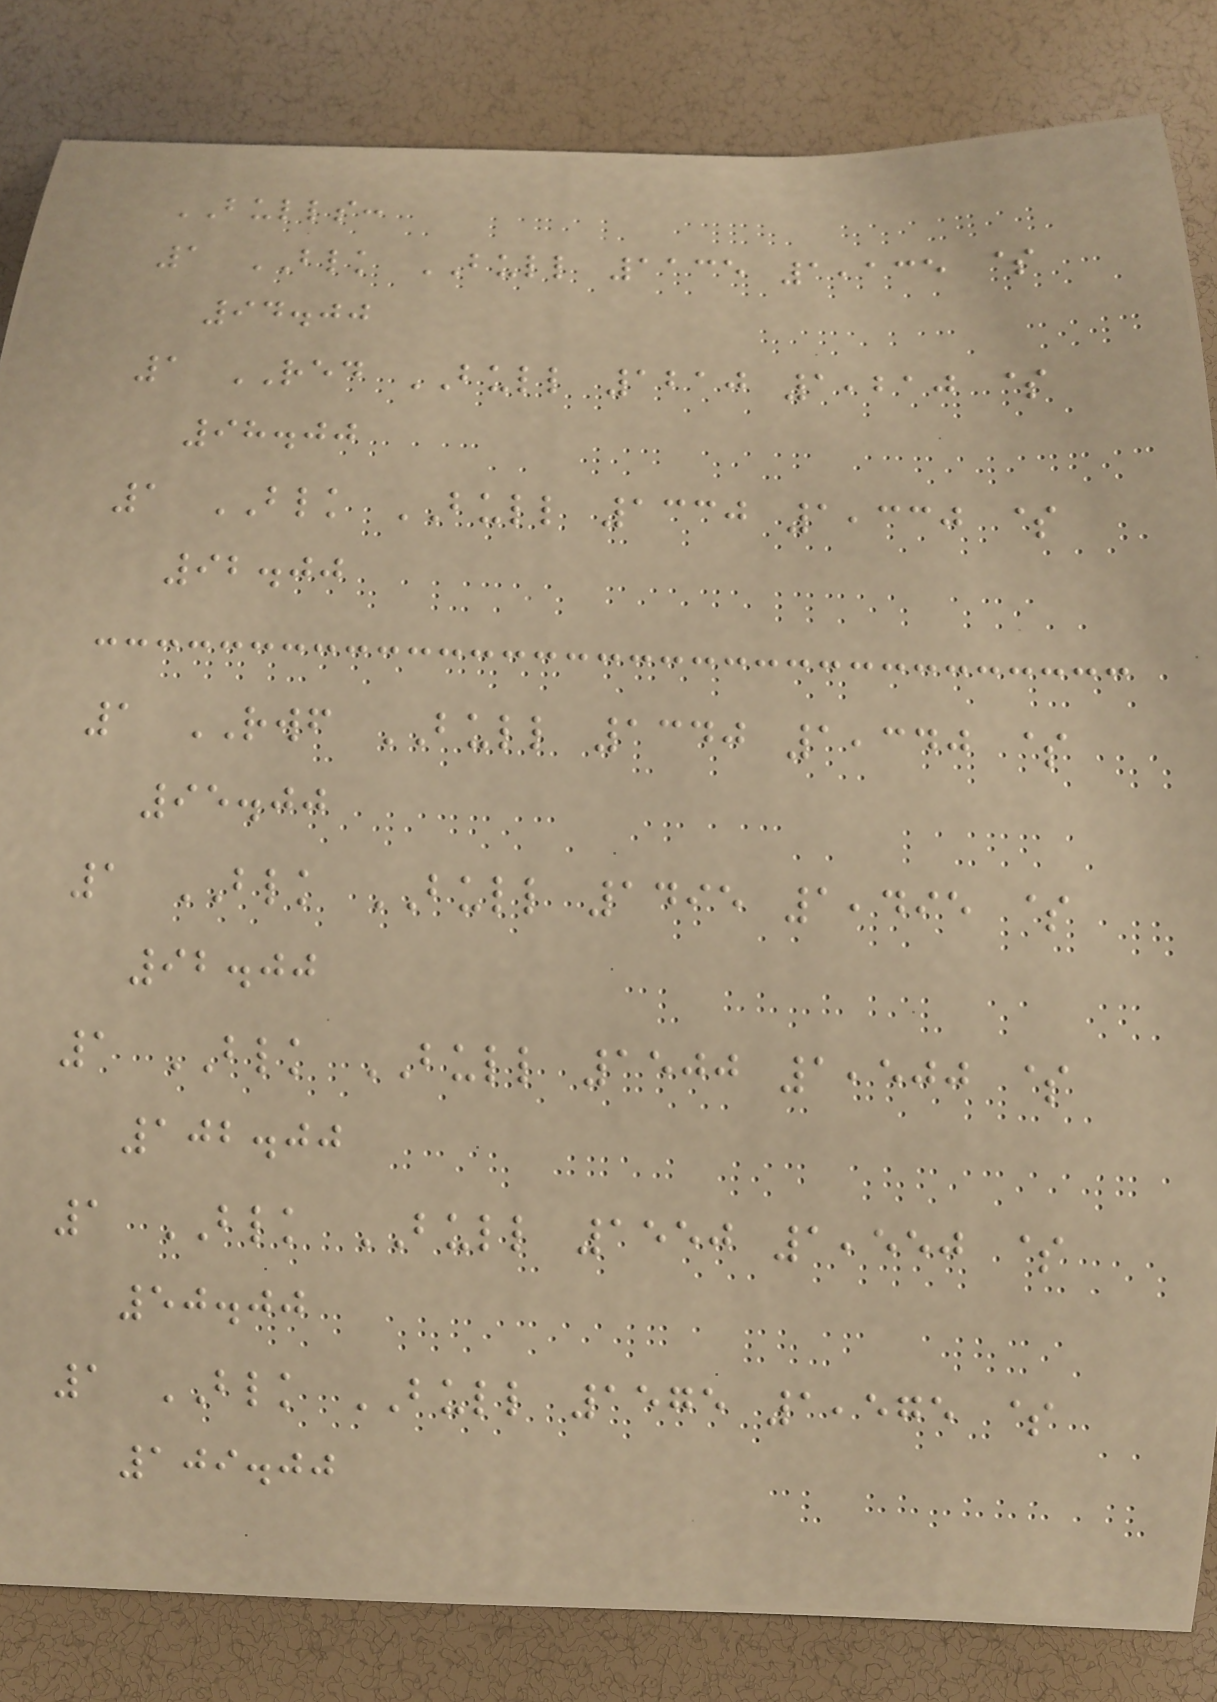BULLS:
1 BLK BULL 1135 1,135 $
94.00
1 RED BULL 1210 1,210 $
98.00
1 BLK BULL 1330 1,330 $
92.00
1 RWF BULL 1340 1,340 $
95.00
1 BLK BULL 1495 1,495 $
92.00
1 BLK BULL 1500 1,500 $
102.00
1 BLK BULL 1550 1,550 $
50.00
1 BLK BULL 1575 1,575 $
109.00
